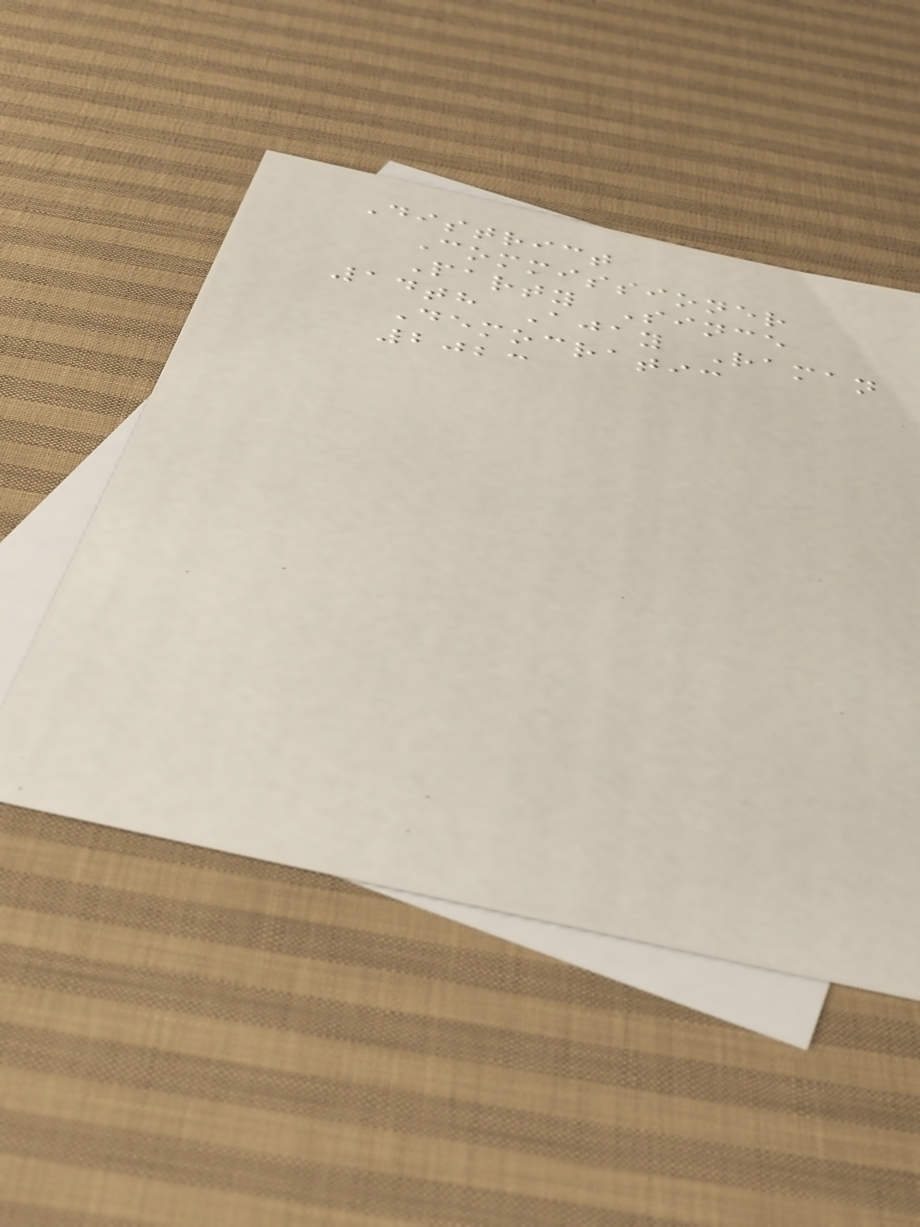District
Commissioner
Party Since
14th Ajay Raman
Democratic
2023
